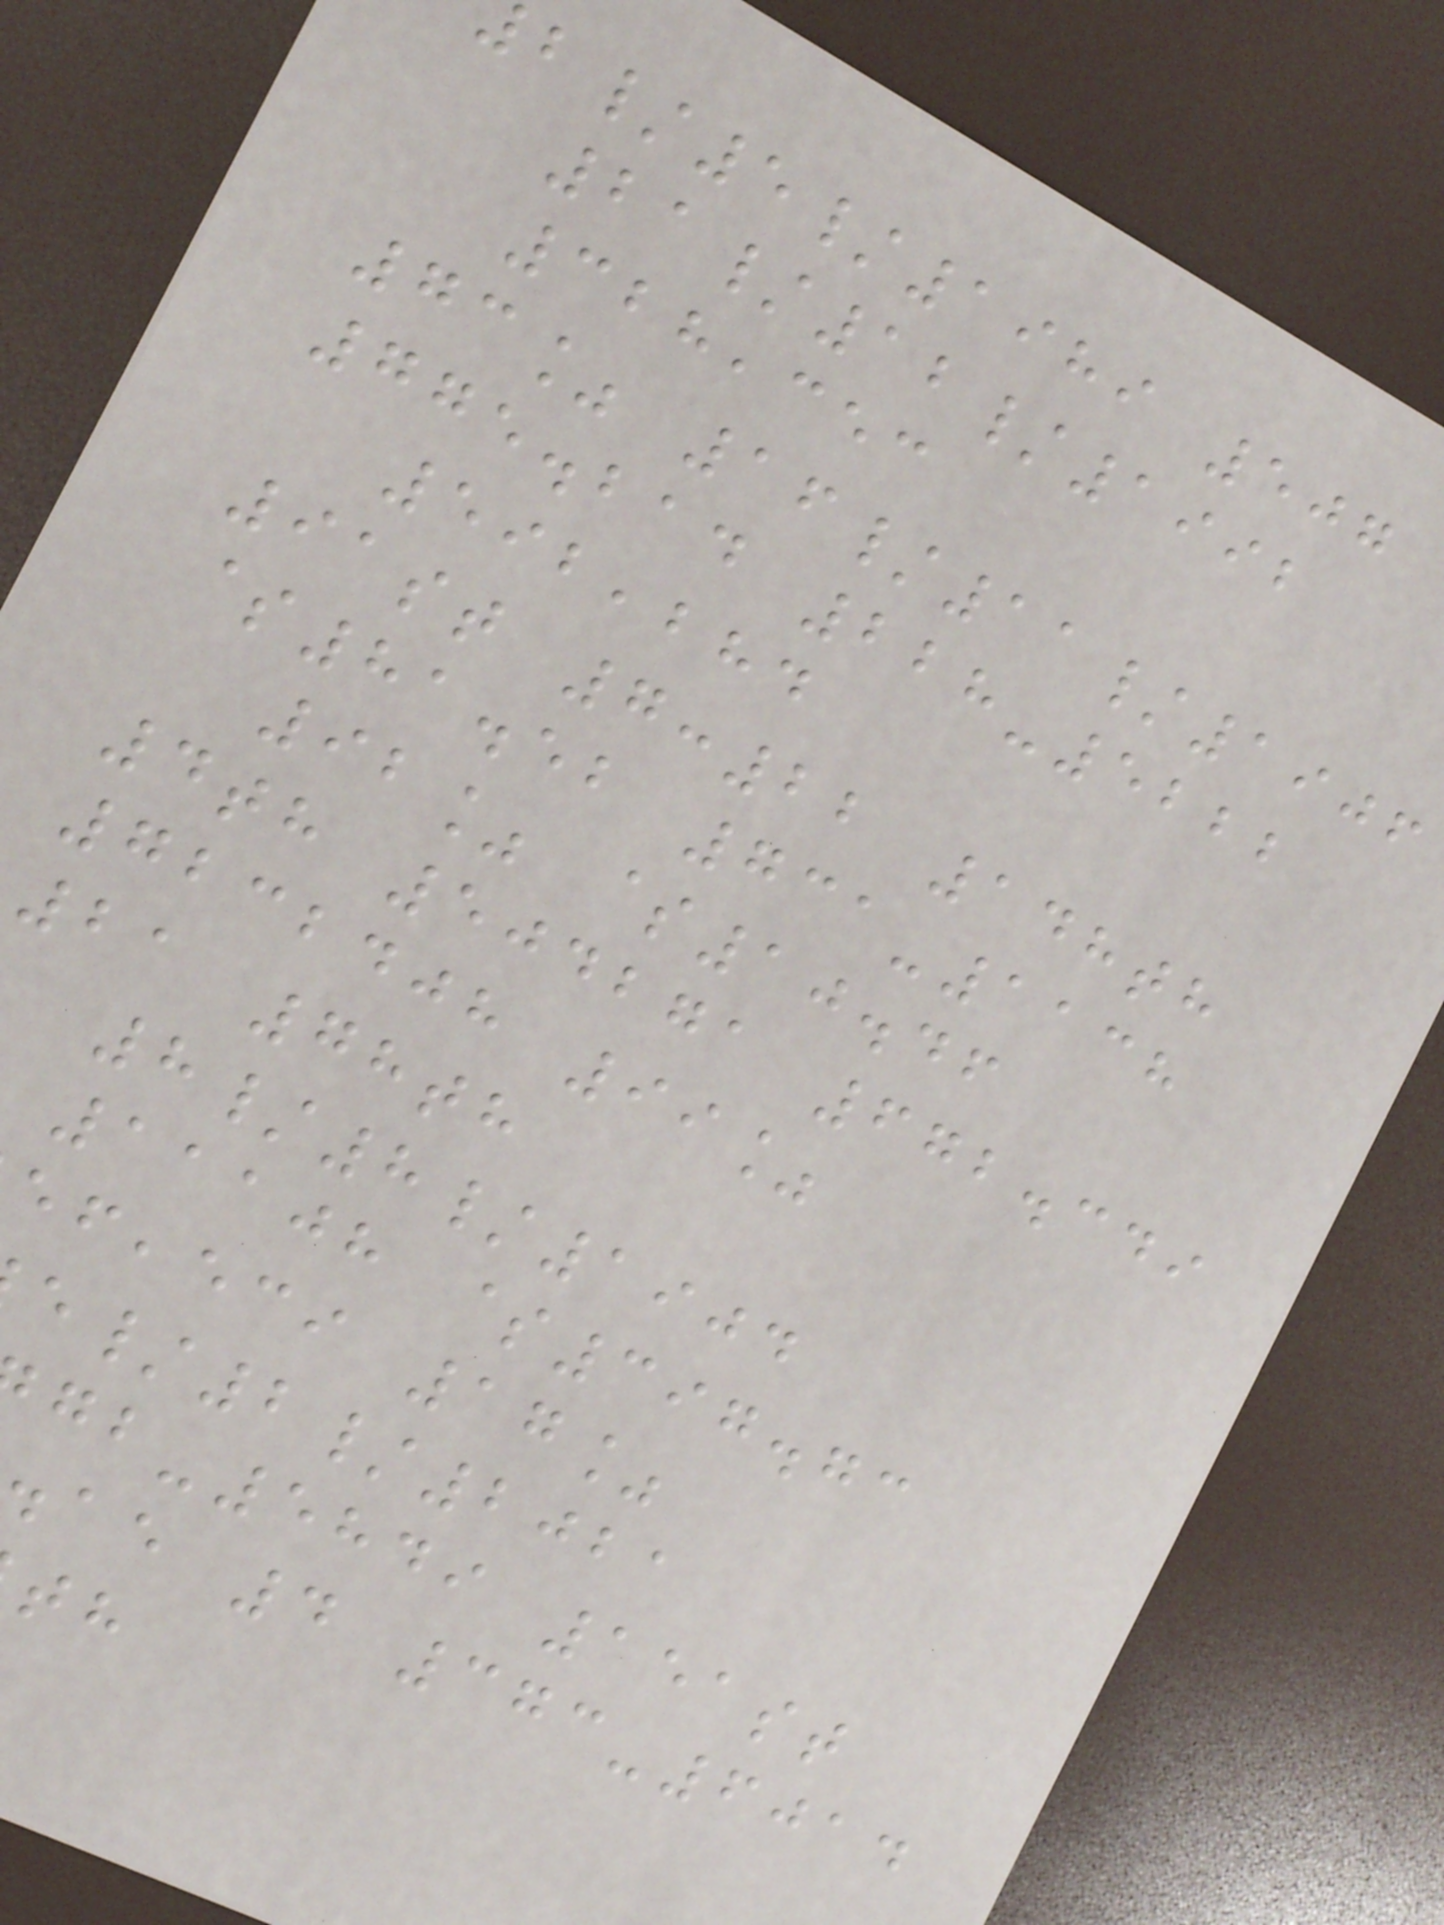/5/1989 507
21/12/1992
328,353
73% 16/11/1906
775.214 228-5222
592,284
91st 7:22 148th
$81.52 731-1138
92% $10.46
4th 504271 672.349
7232408 99%
21 78th
8/8/1904
11108 $397.73
,eci 17%
/2/2021
-5849 151st
ae 4 373-6014
